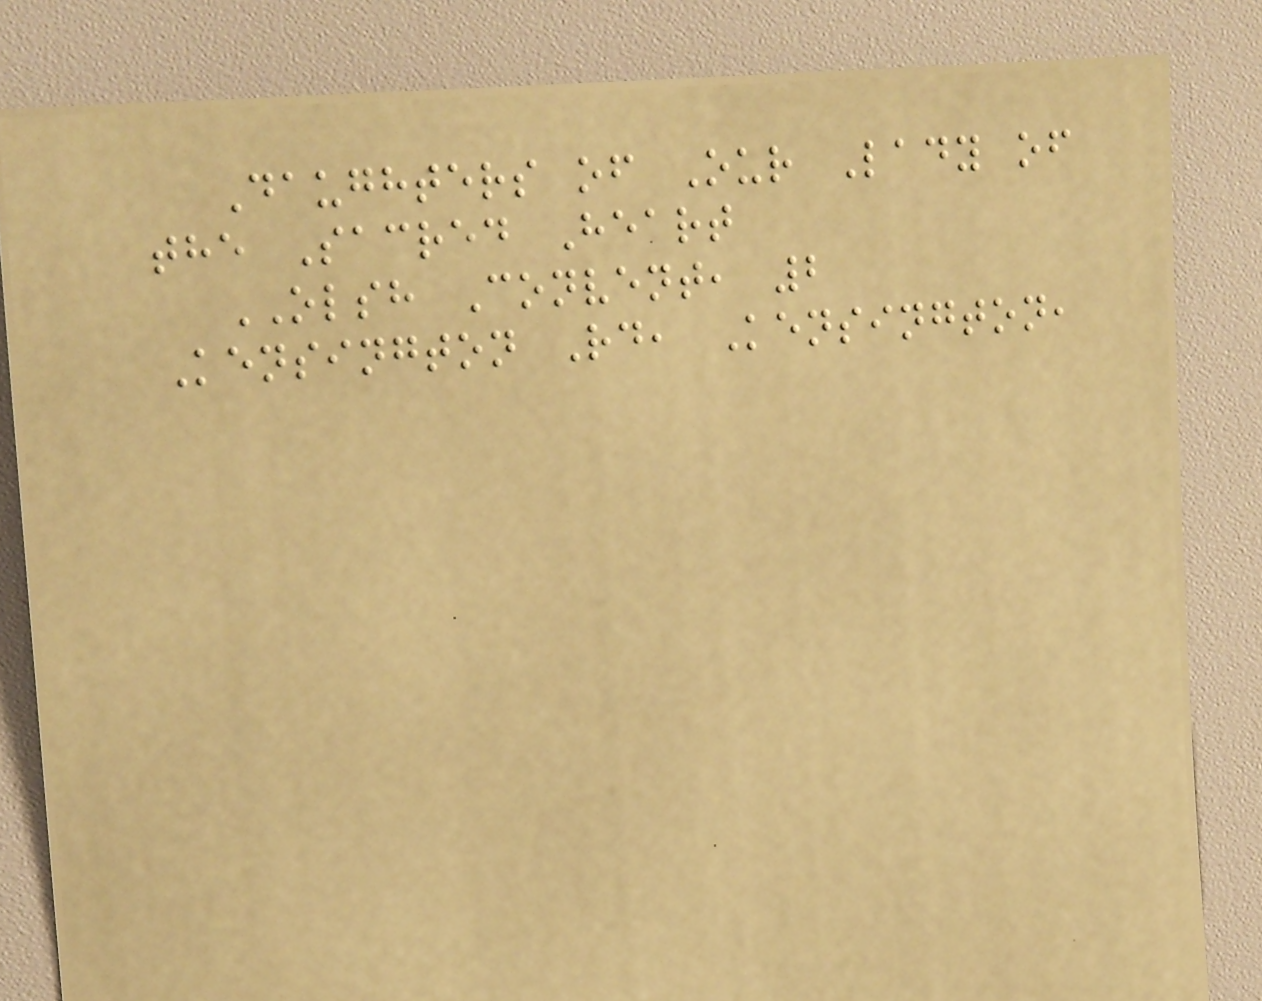Daughters of Our Lady of
the Sacred Heart
OLSH Convent, 2
Kensington Rd, Kensington,
